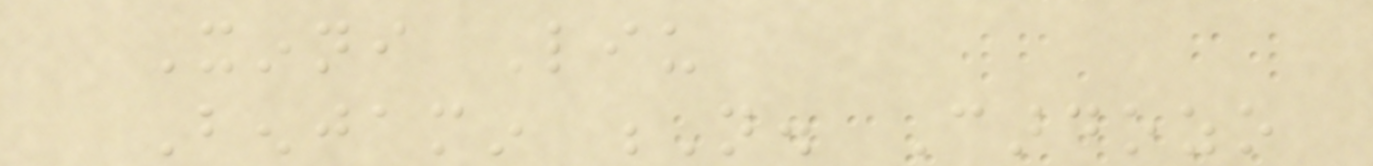Xinni Liu
Benjamin N. Cardozo
